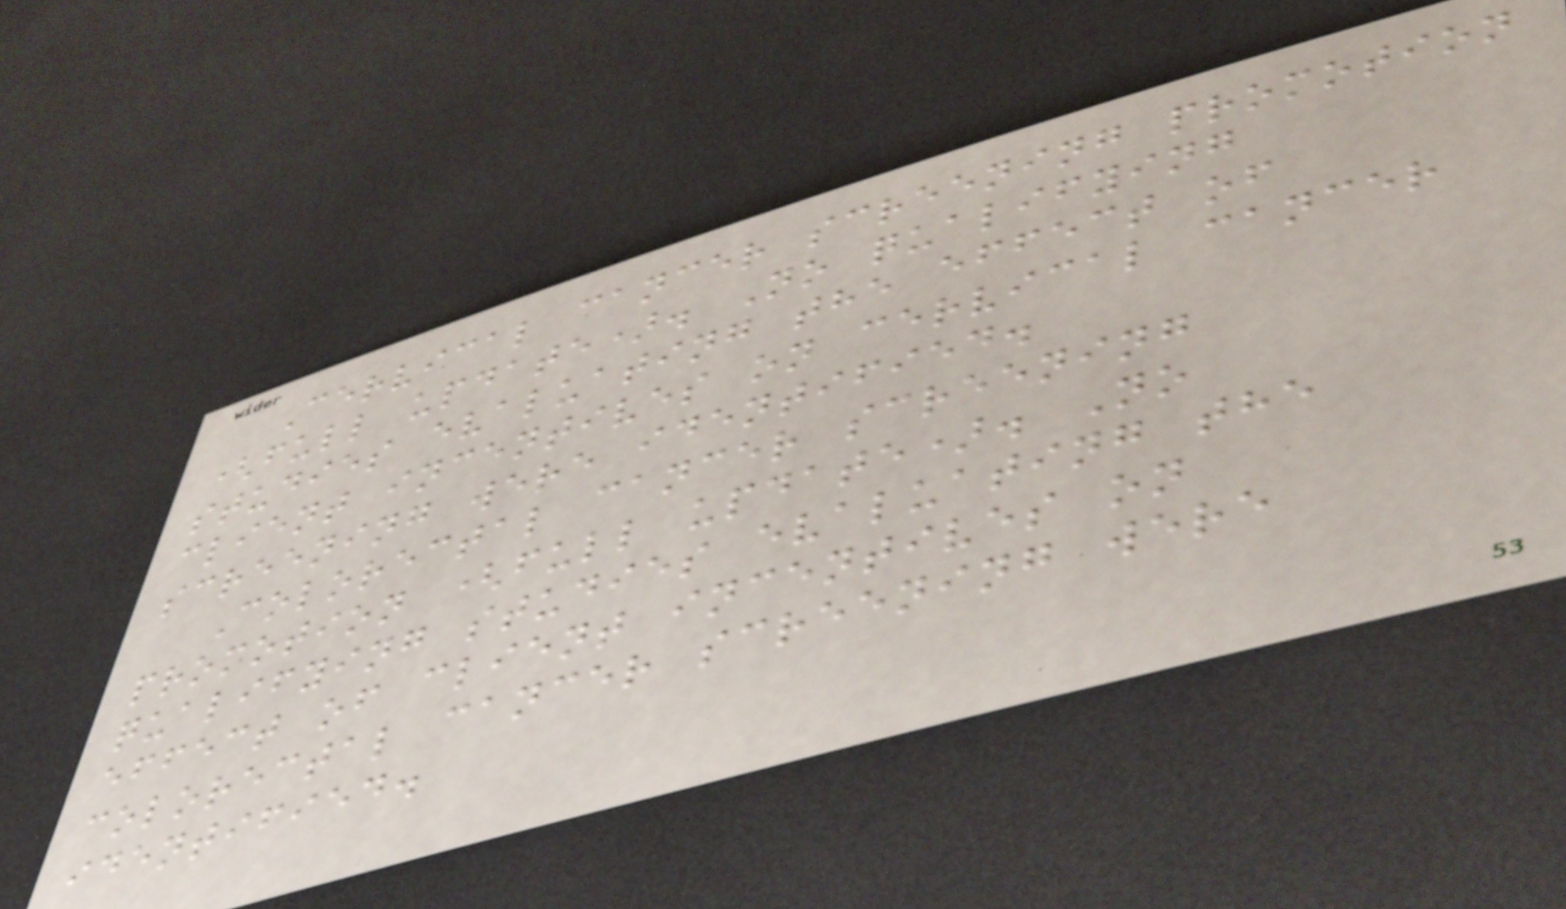Cervical cancer screening promotion
(full update). No qualifying
studies evaluating the effect of
client incentives on cervical cancer
screening were identified.
Colorectal cancer screening
promotion (full update). No
qualifying studies evaluating the
effect of client incentives on
colorectal cancer screening were
identified.
